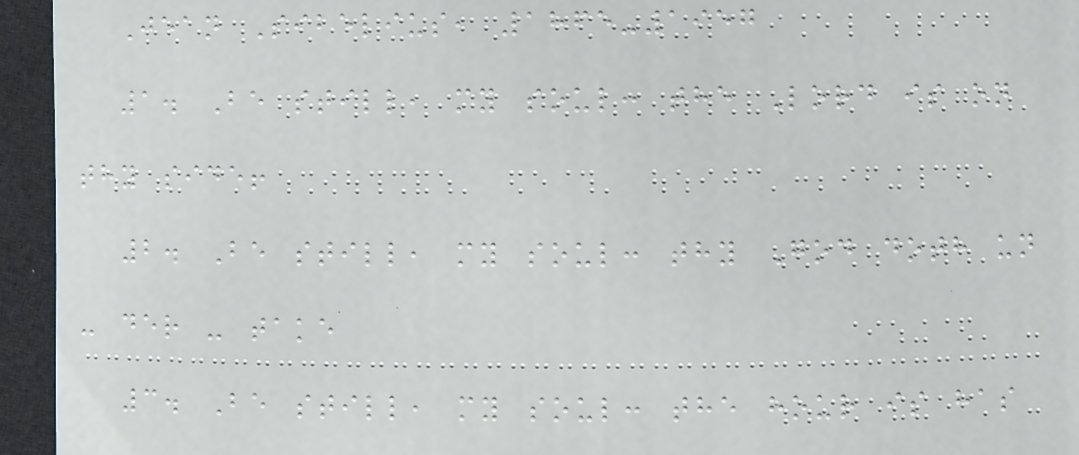Jean Sibelius, 1865-1957
1. Be still, my soul: the Lord is on
thy side!
2. Be still, my soul: thy God doth un
- der - take
3. Be still, my soul: the hour is has
